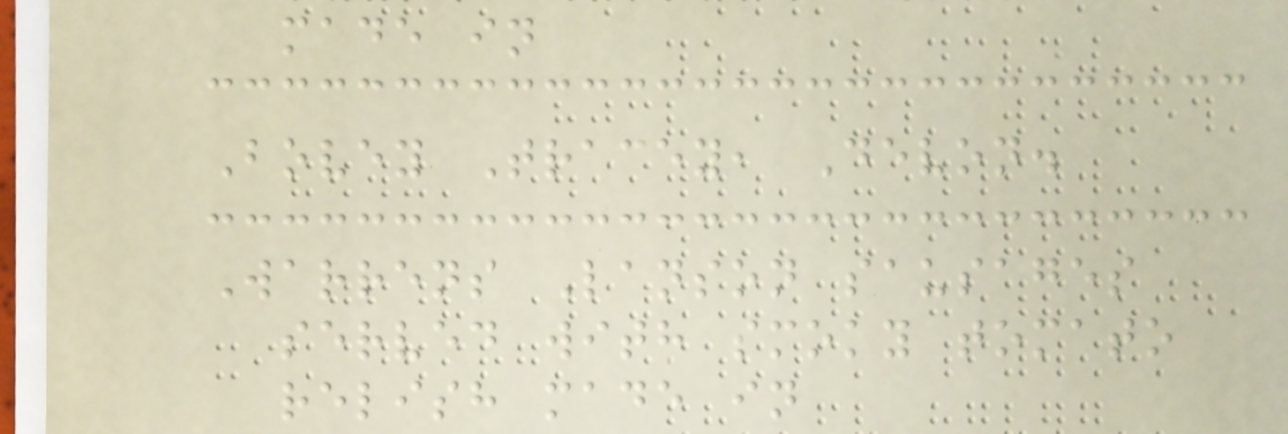made in
Bovey Tracey, Devon.
Warrens Lanson sausages
served with smoky tomato
relish made in
